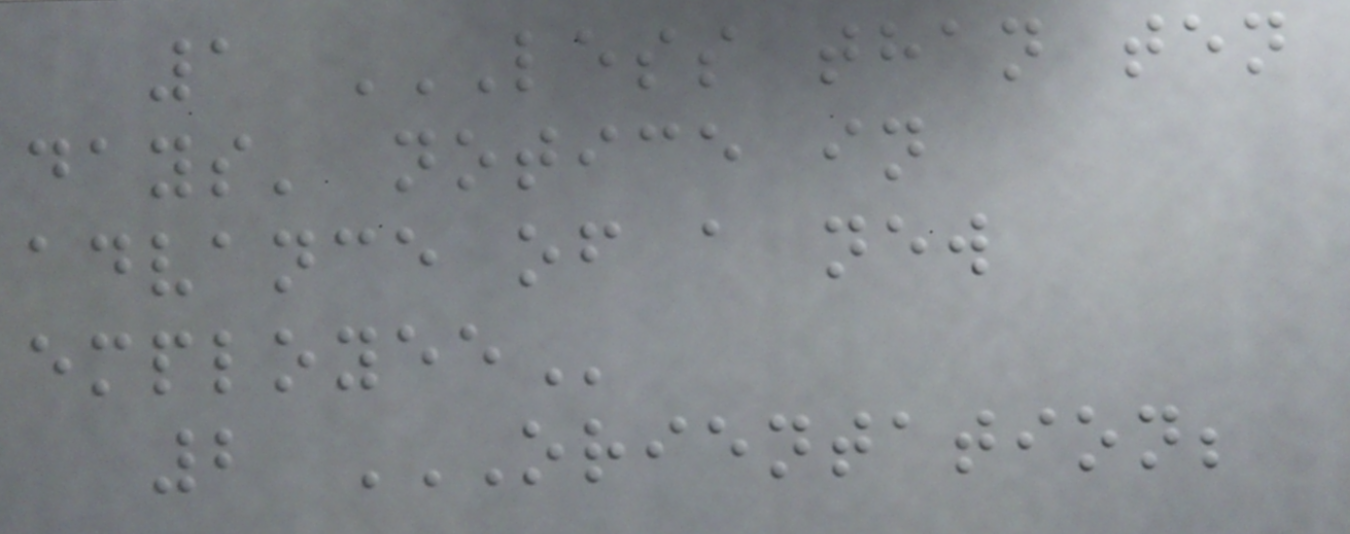1 LESS THAN TEN
DAYS' NOTICE IN
ADVANCE OF A NEW
EMPLOYEE
2 ORIENTATION;
